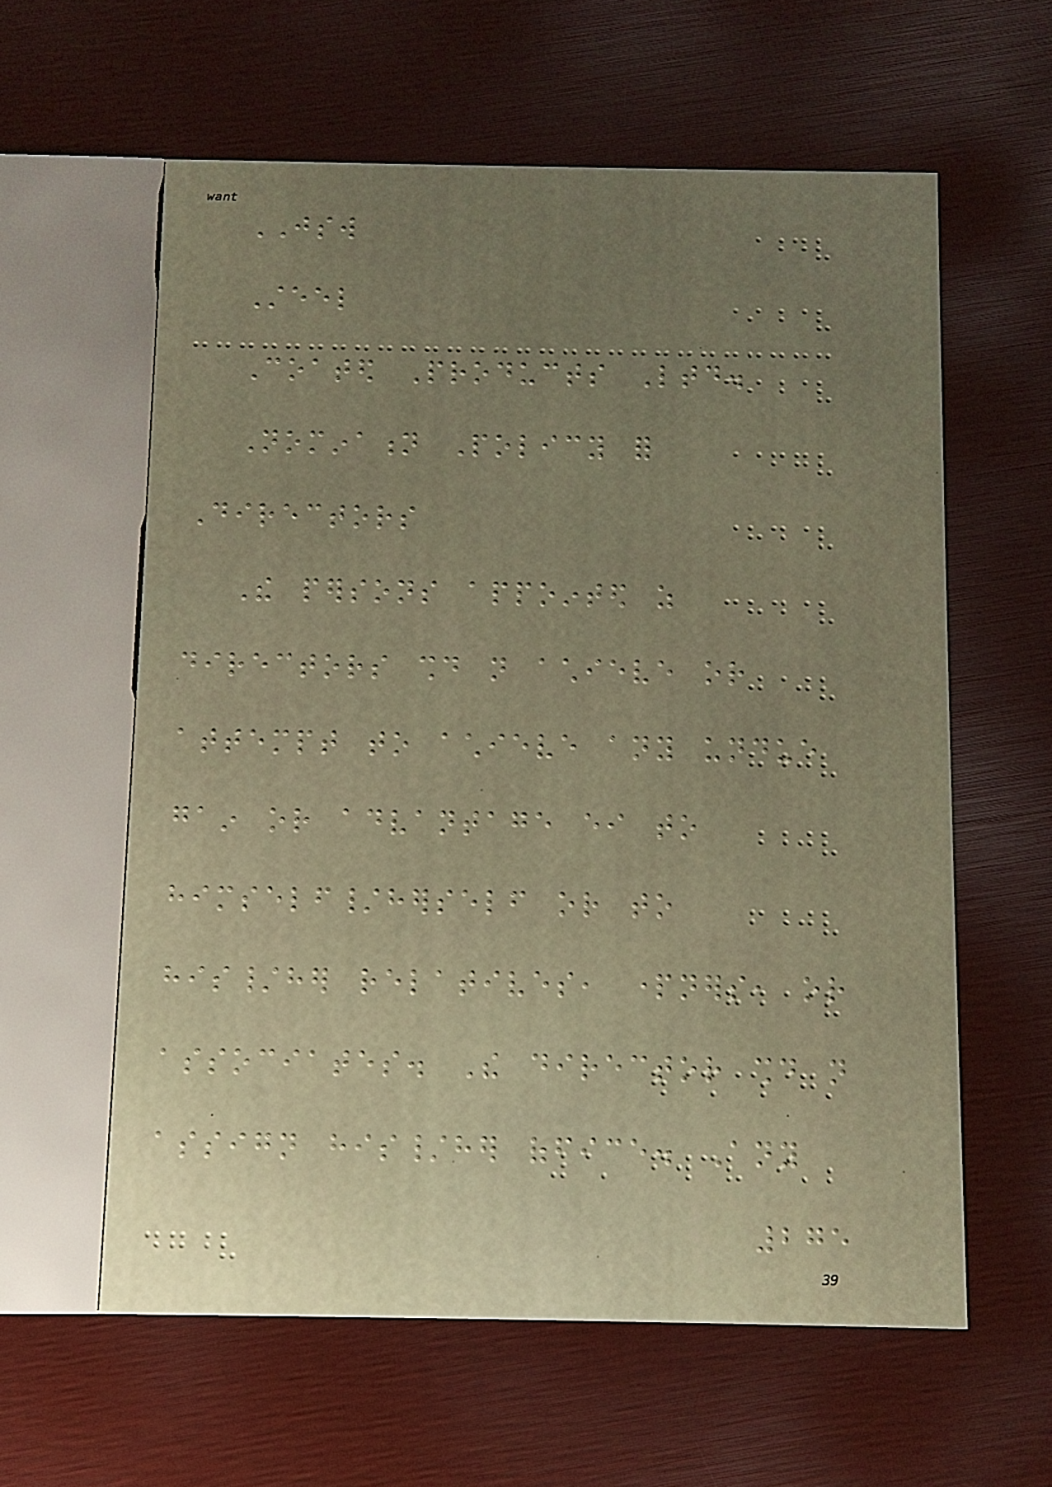JSW
Steel
Coated Products Ltd.
Nomination Policy for
Directors
The persons appointed as
directors should not achieve or
attempt to achieve any undue
gain or advantage either to
himself/herself or to
his/her relatives, partners, or
associates. The director should not
assign his/her office. Any
275
